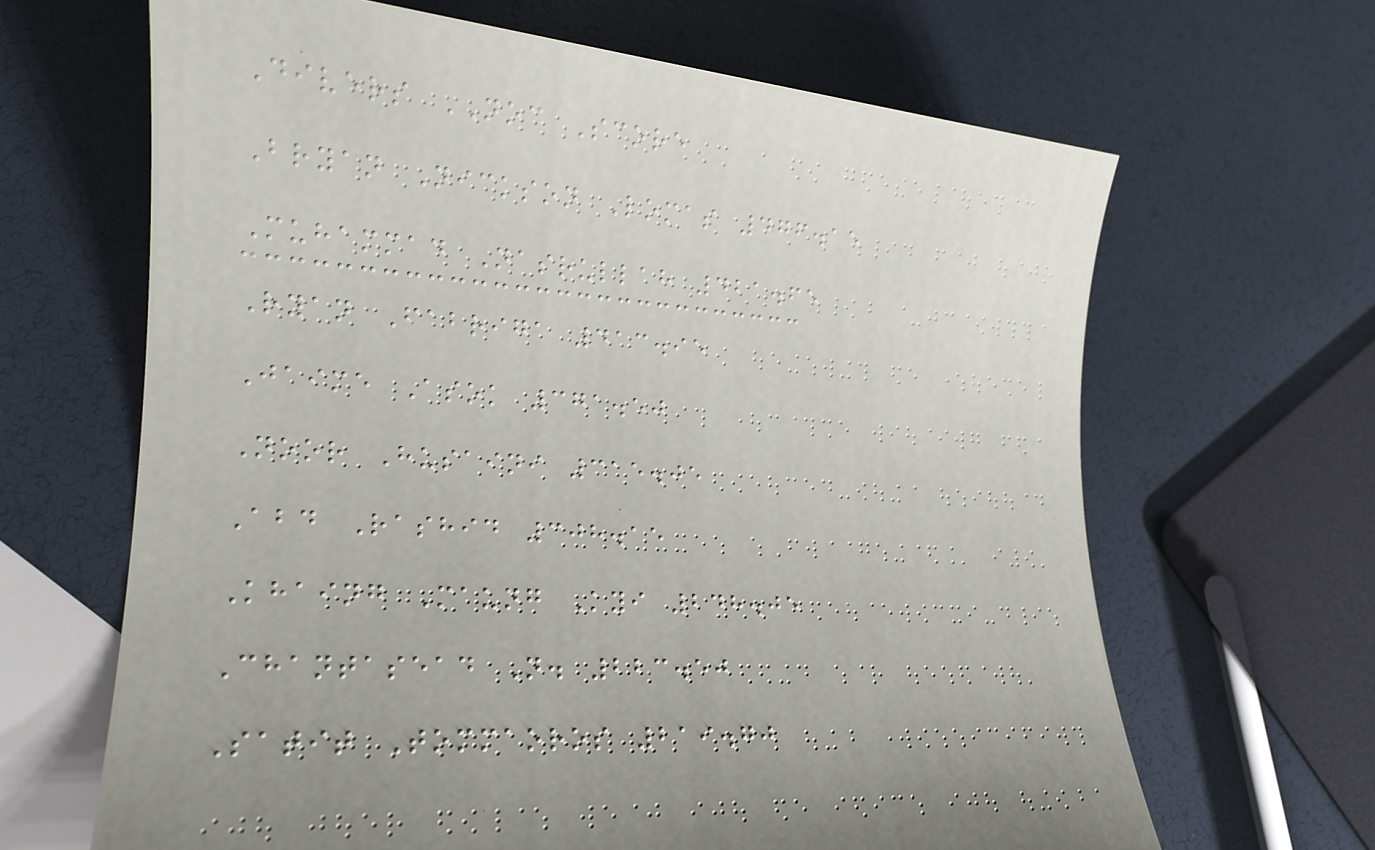Divers NOC Score
Bryan Nickson Lomas 476.15
Muhammad Nasrullah 421.65
Ryan Fabriga 413.95
Jaime Asok 371.50
Noor Husaini 315.05
Abd Rashid 308.15
Khaing Maung Kyi 248.05
Chantasead N. 223.50
Satit Tommaoros 219.70
